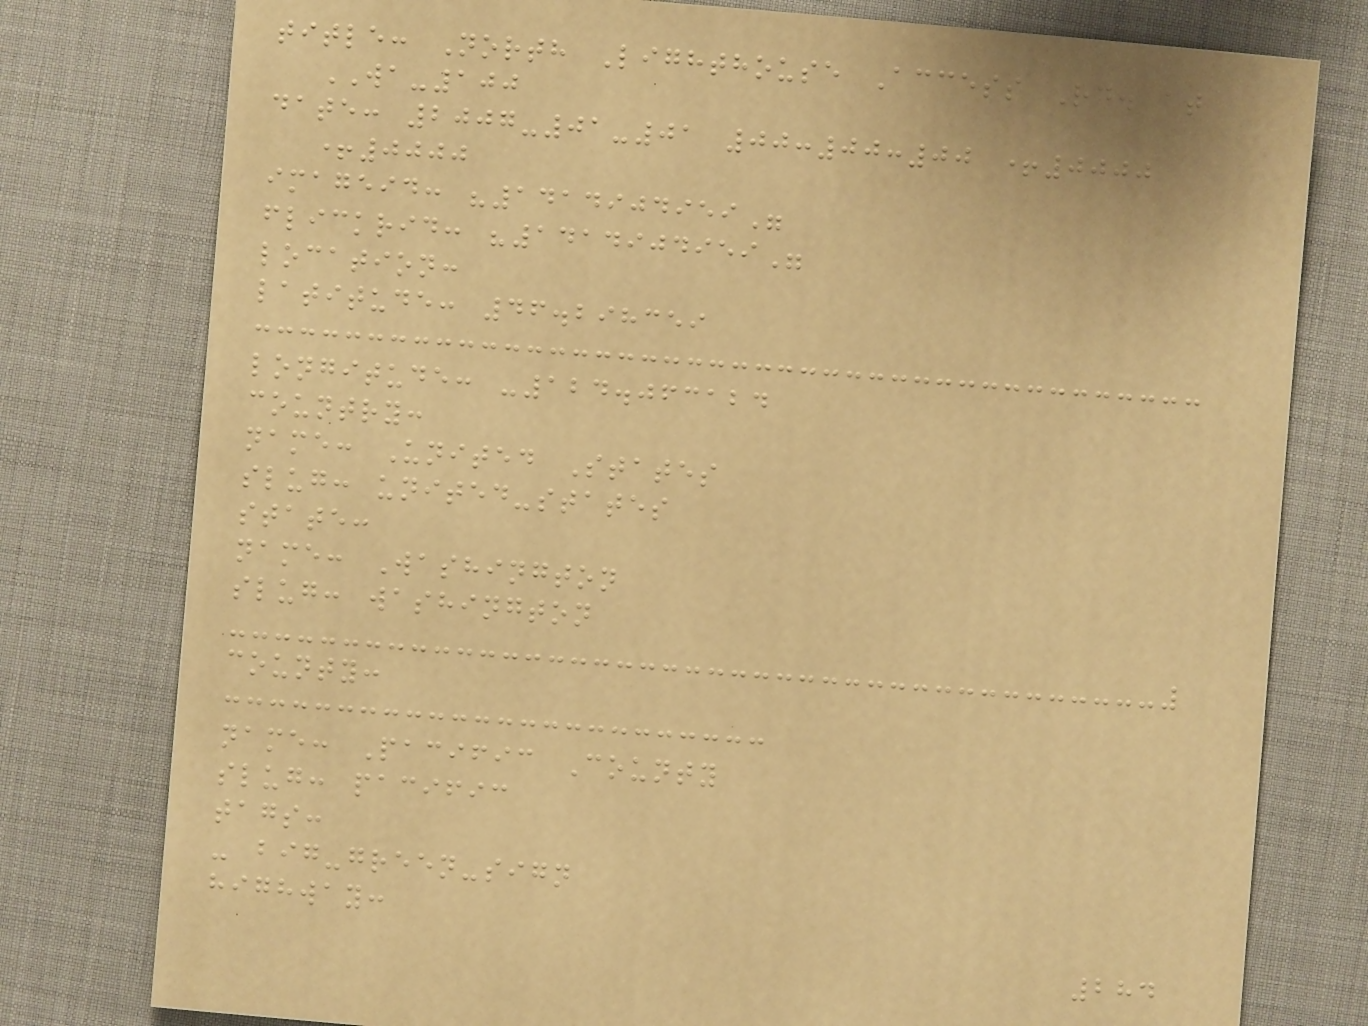title: North Lighthouse Access Rd. at
WA-100
date: 2007-01-01 00:00:00 +0000
+0000
imageid: "1414904959"
flickrid: "1414904959"
location:
latitude: 46.298359
longitude: -124.063124
country:
name: United States
slug: united-states
state:
name: Washington
slug: washington
county:
name: Pacific County
slug: pacific
tags:
- big-green-sign
highway:
284
